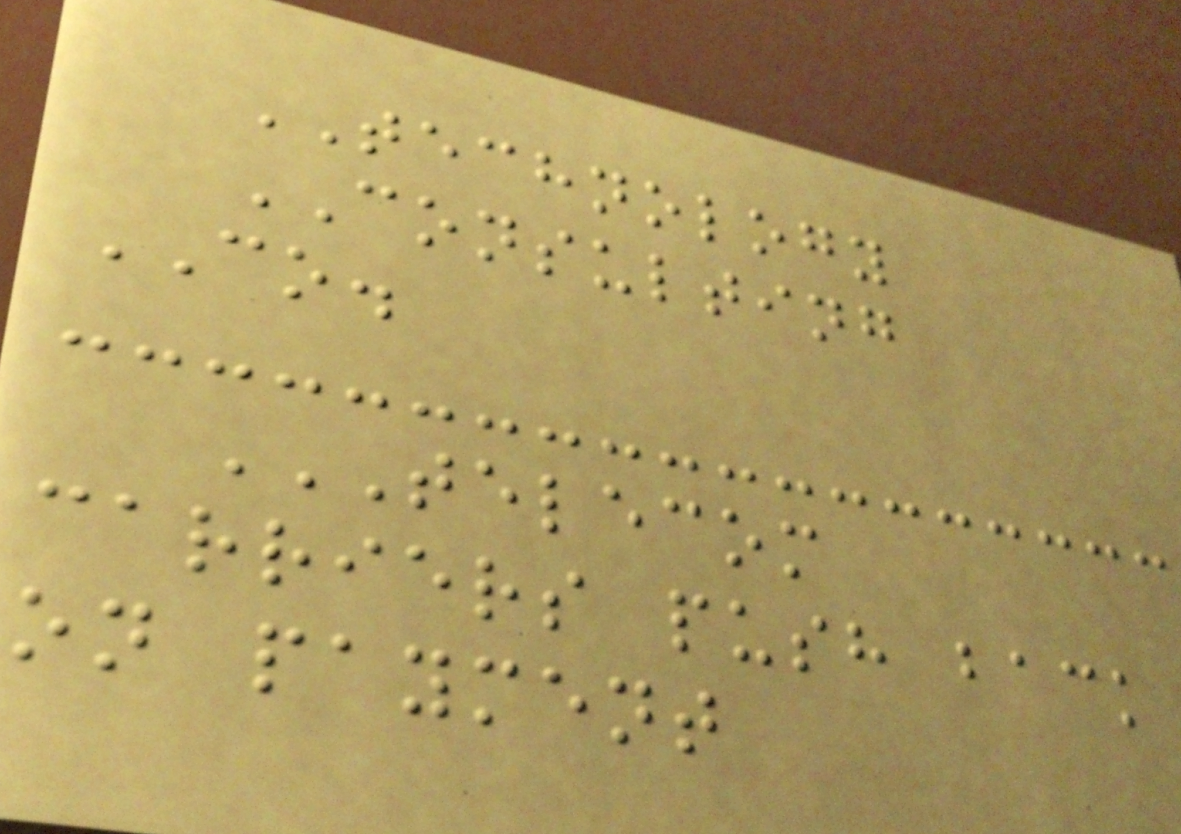TECHNOLOGY
CONSULTING
CO.
TELECOM
CARRIERS PUSH BACK
ON PAYMENT
